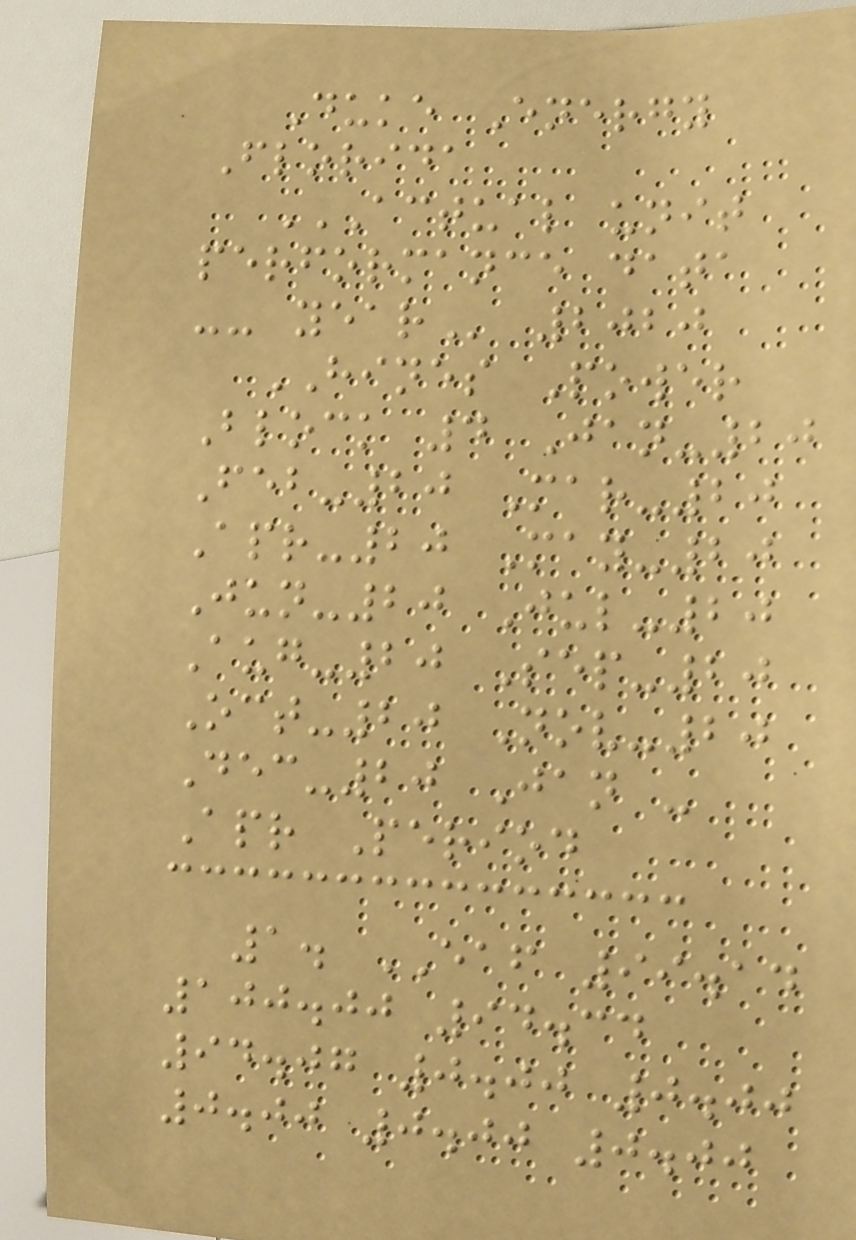Duke Energy
Florida
ACTUAL UNIT
PERFORMANCE DATA
-- YEAR 2020
HINES Power
Block 4 Jan-20
Feb-20 Mar-20
Apr-20 May-20
Jun-20 Jul-20
Aug-20 Sep-20
Oct-20 Nov-20
Dec-20 Jan -
Apr Period
1. EAF 99.14
100.00 94.34
94.07 0.00 0.00
0.00 0.00 0.00
